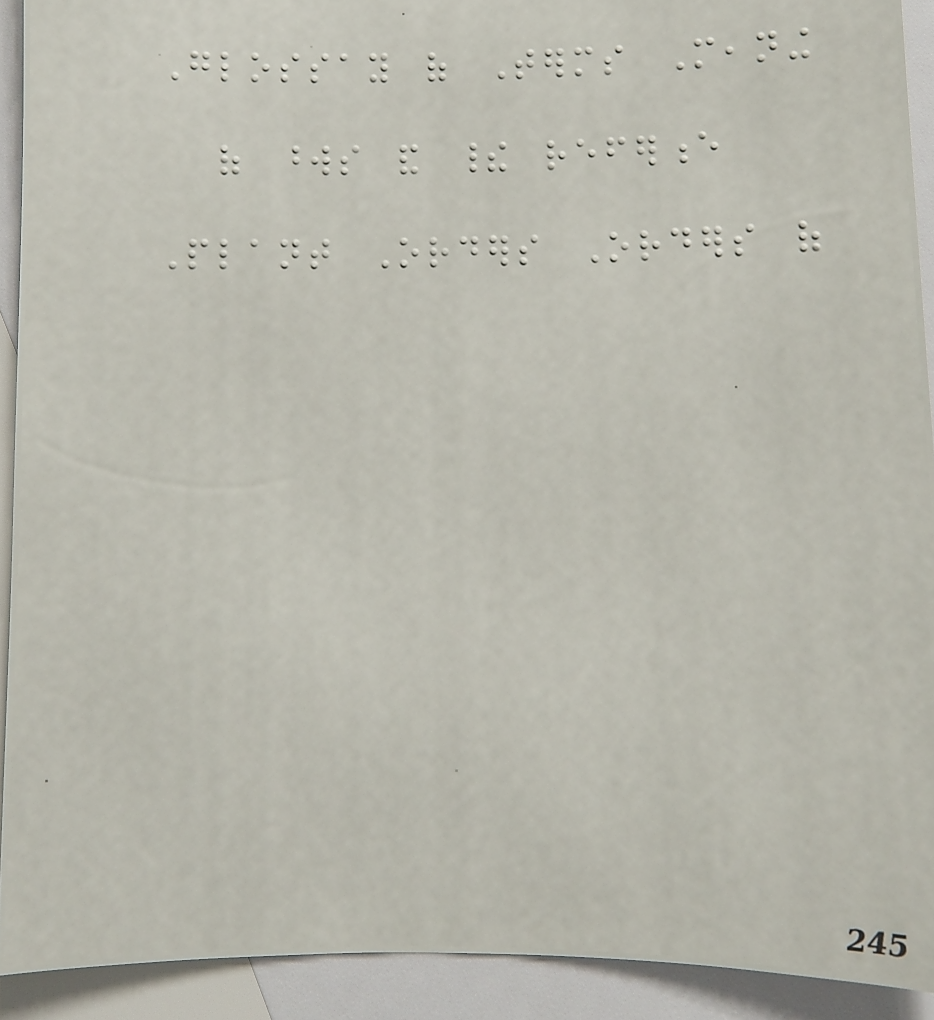Glossay of Terms Meaning
of words and their reference
Plant Orders Orders of
